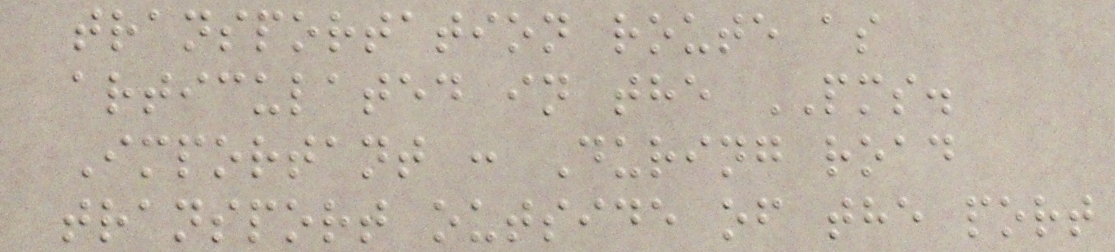transportation route as
articulated in the PMS.
Important : During road
transport outside of the port
